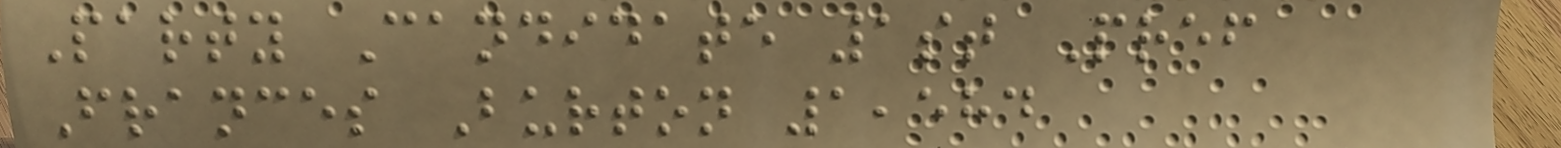Party Candidate 1st Pref
Frances Burton 1,584
